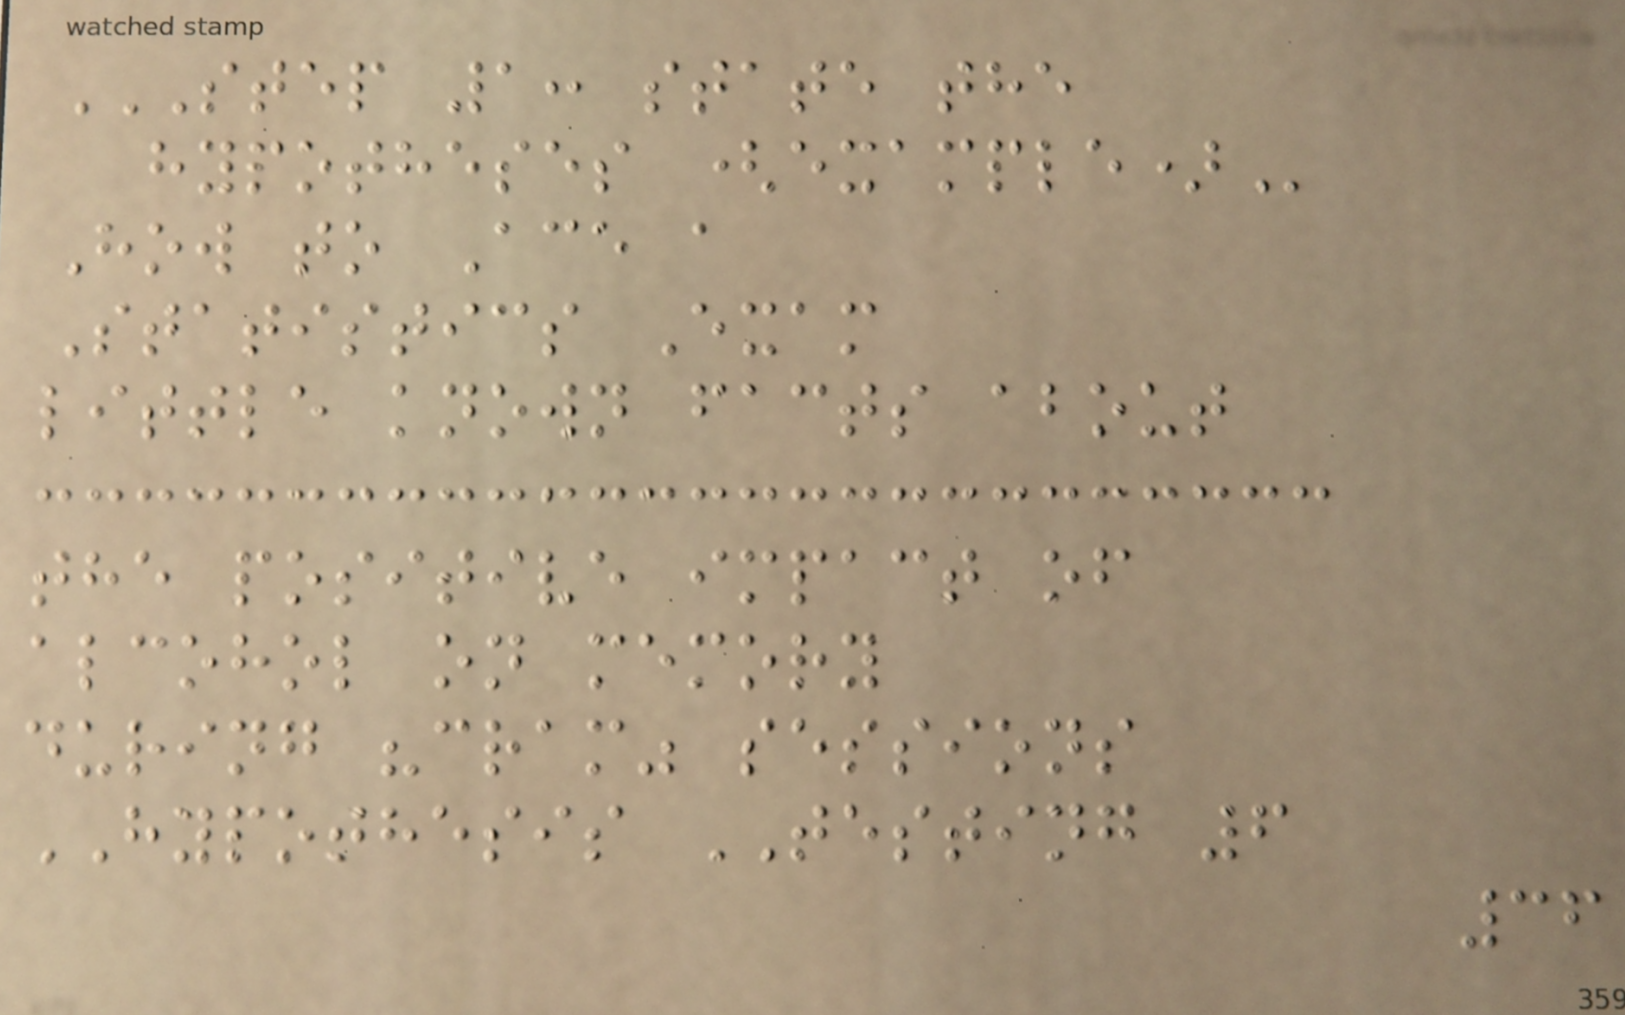STEP 1: STATE THE
HYPOTHESES (EXAMPLE)
How to Ace a
Statistics Exam
little known facts about
the positive impact of
alcohol on memory
during "cram" sessions
HYPOTHESIS TESTING 6
36
